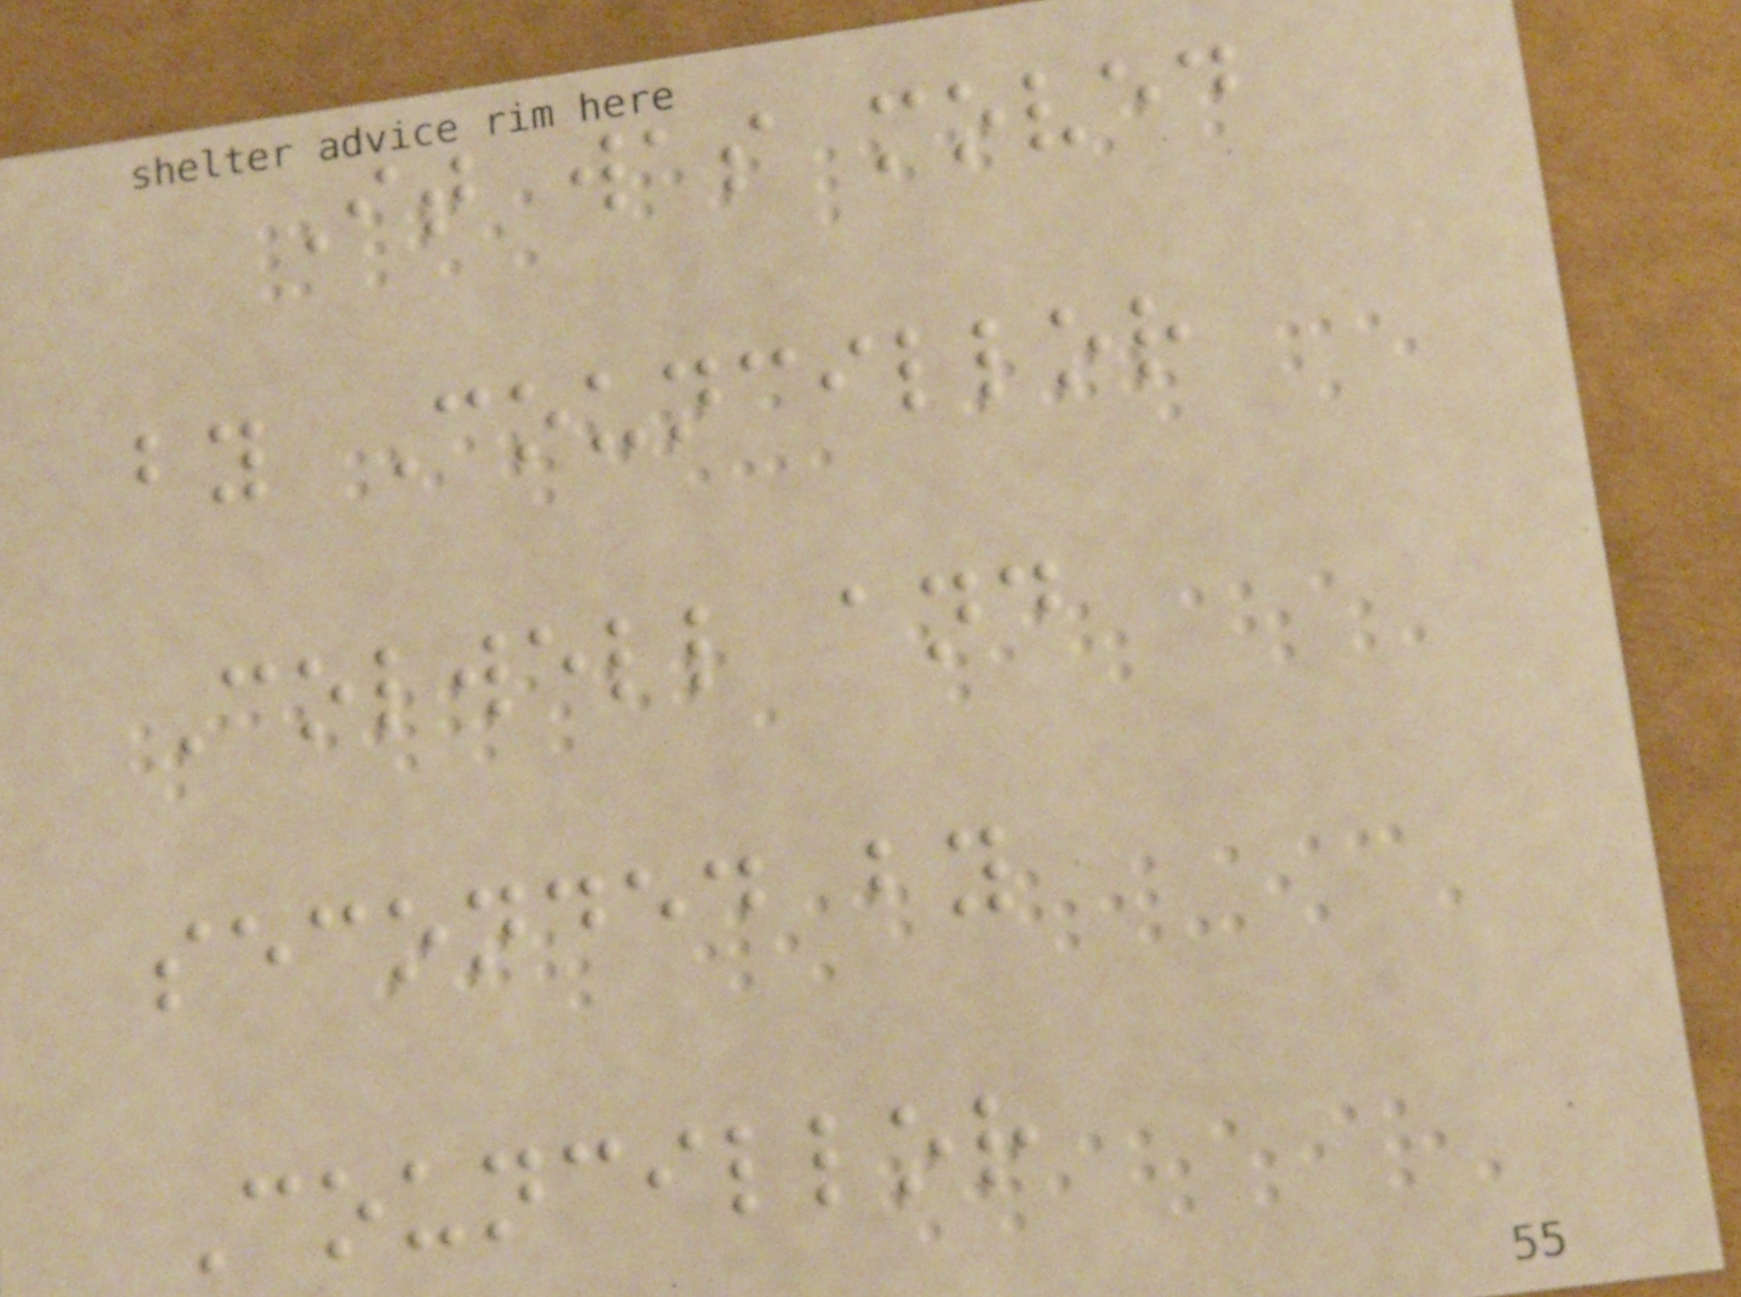It was moved
by Councillor
Colwell and
seconded by
Councillor
